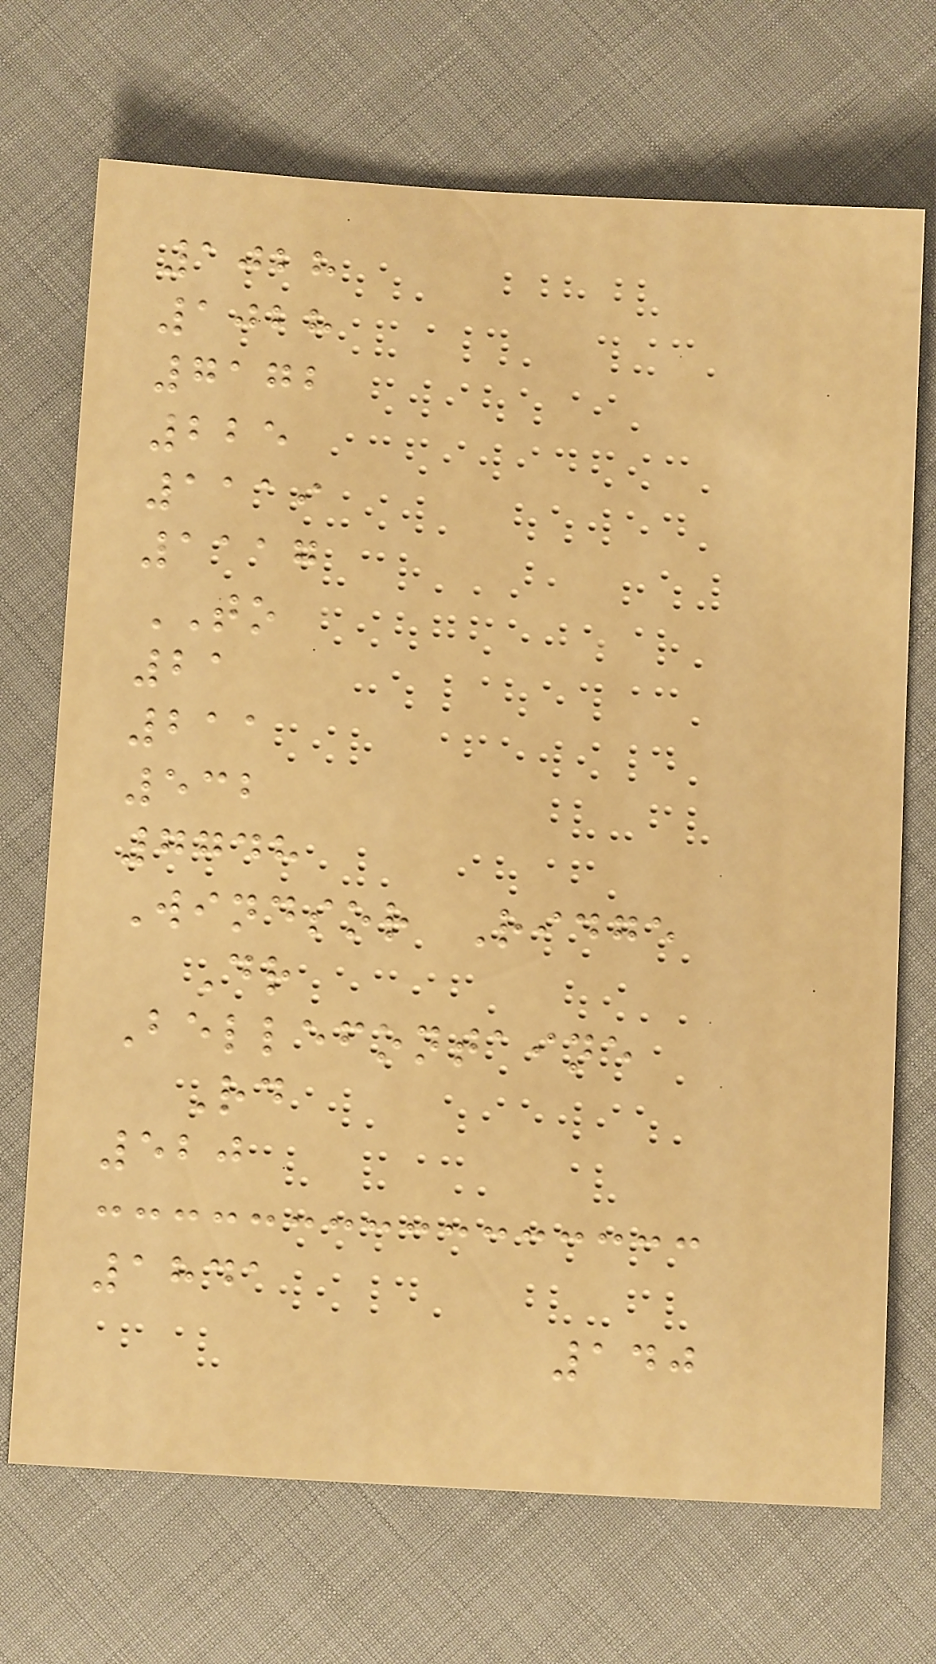1028
1028
7172
225
1119
1117
TO
21
211
532
7748
Windsor Ridge
Dr
Bellefontaine
Rd
520
1841
140
